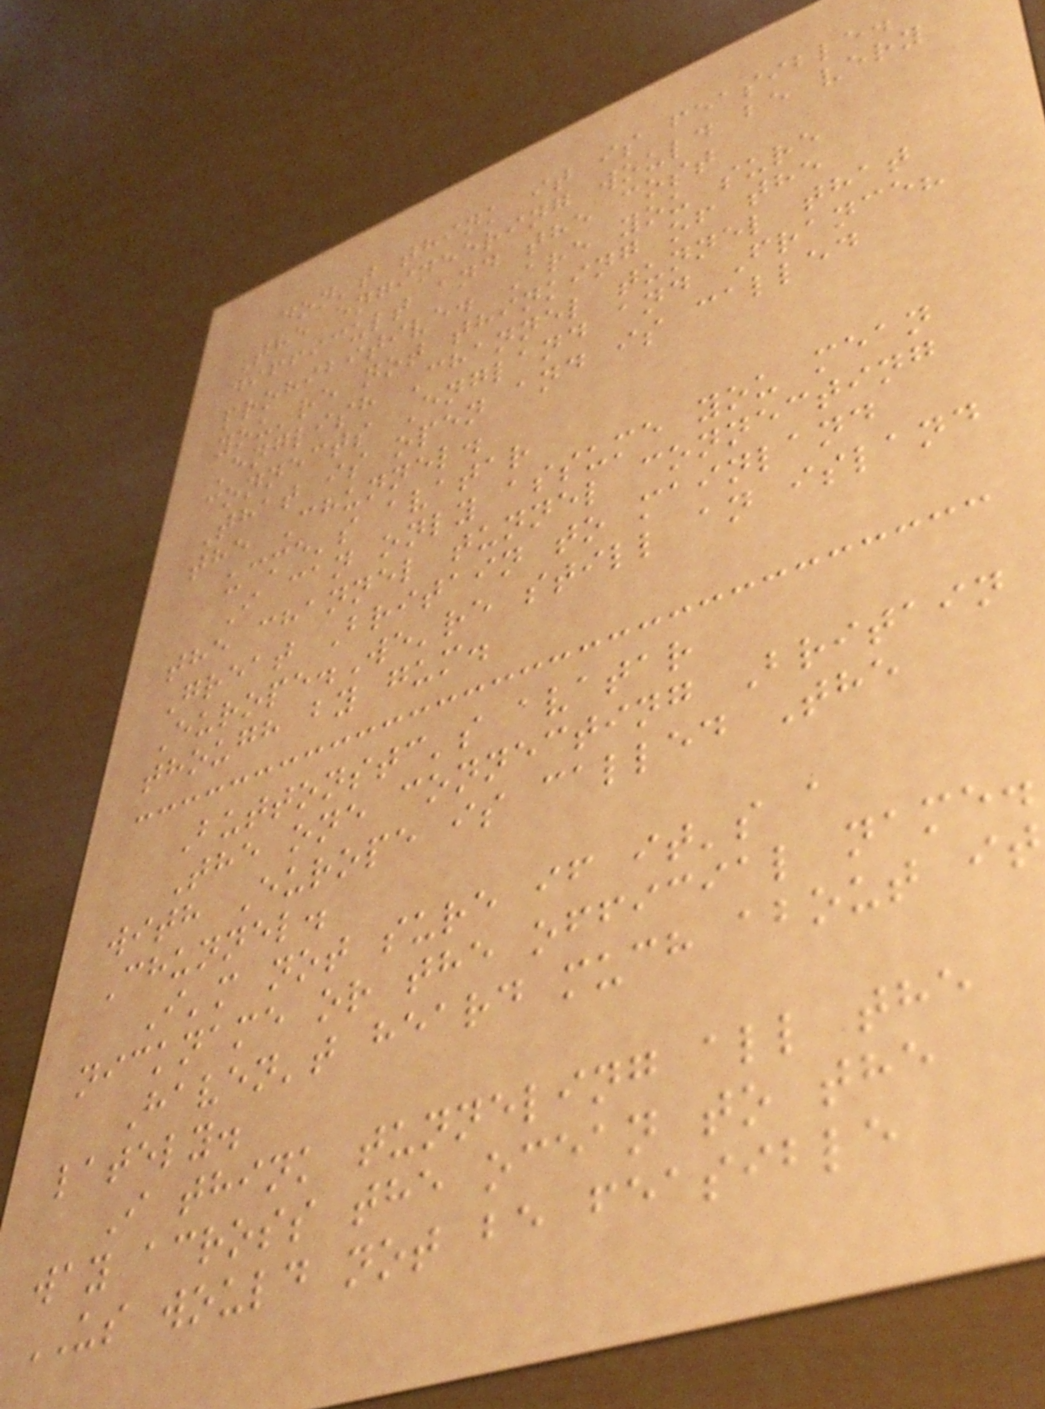don't think it is feasible.
The engineering would be very
difficult and the cost
prohibitive. Are you sure
you're not thinking of the
English Channel tunnel that
connects England and France?
That is open and is called
the Chunnel.
ucme's avatar
I can only assume you mean
the channel tunnel connecting
Great Britain to mainland
Europe.We're still an island
though by gum.
Buttonstc's avatar
The one connecting Britain
with Europe is called The
Chunnel.
I'm not sure if it's a
nickname or the official name.
Haven't heard much about it
lately.
I think tunneling all the
way across the ocean to the
US would not be feasible
